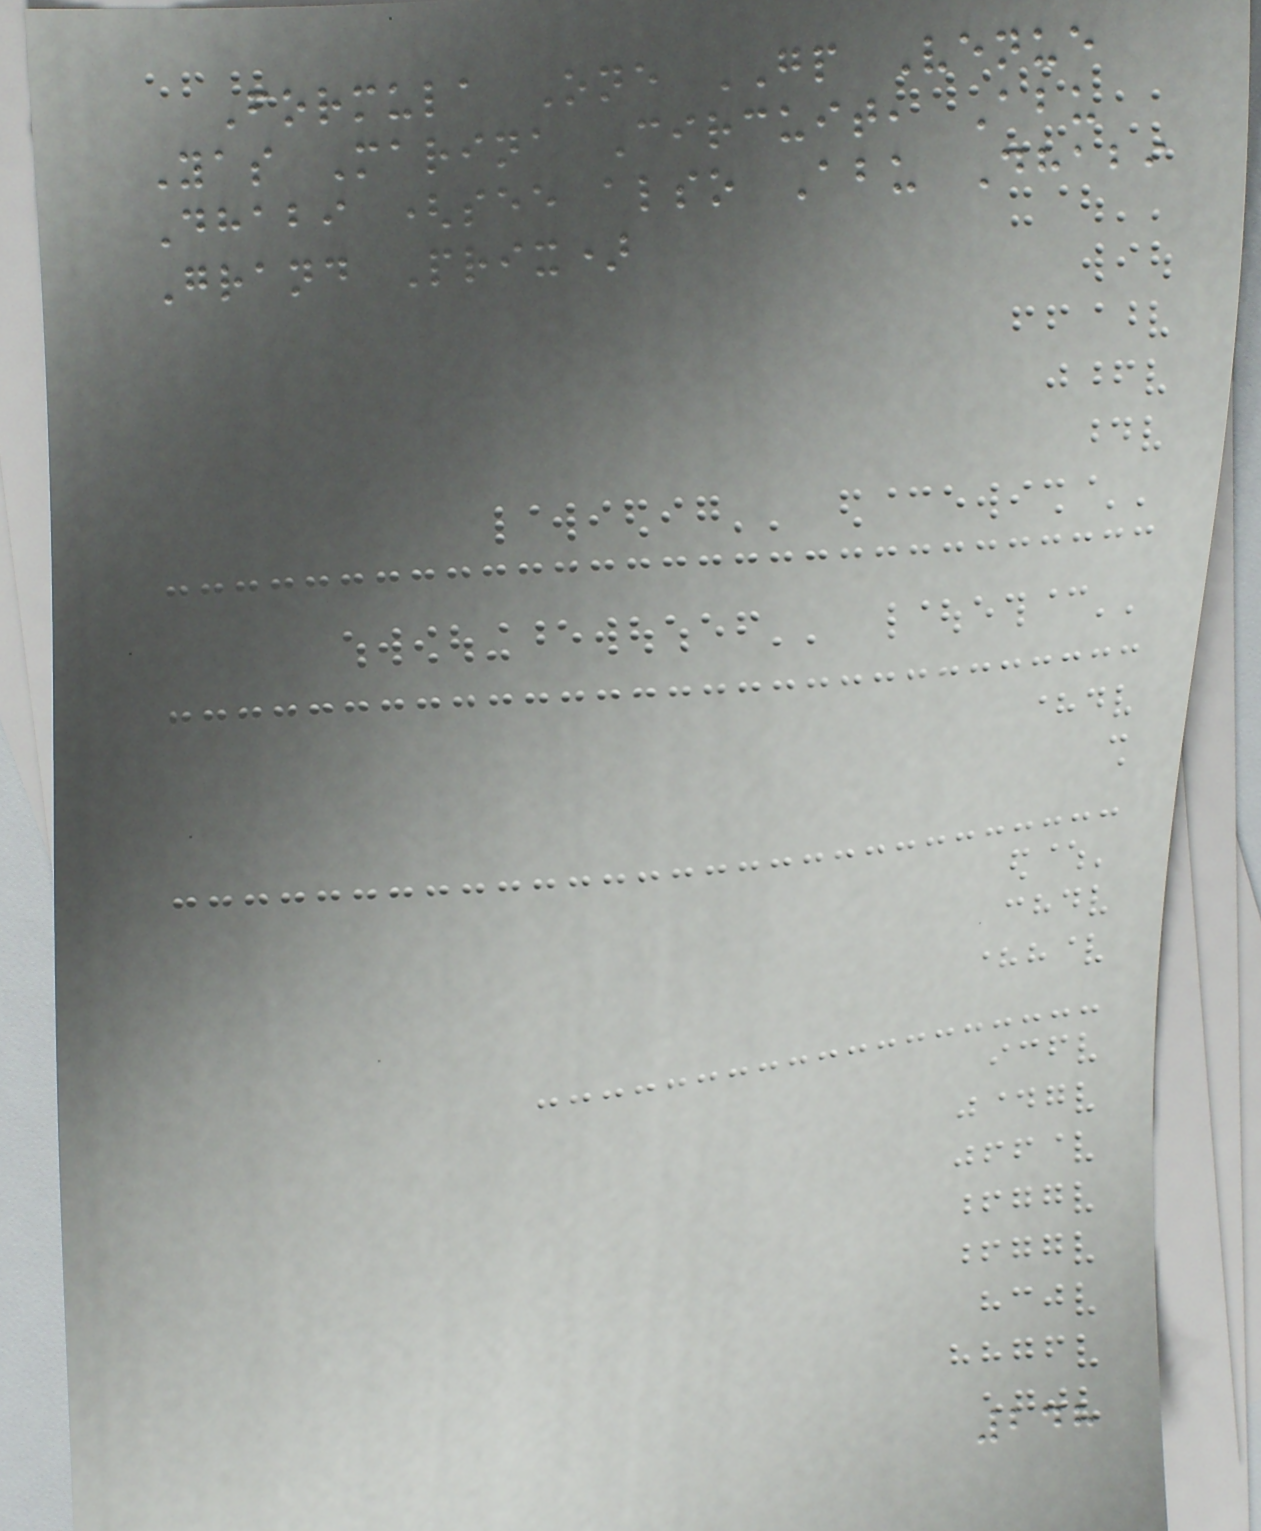Formula One GP Venue
Yas Marina Circuit, Abu
Dhabi (see also Abu Dhabi
Grand Prix)
248
